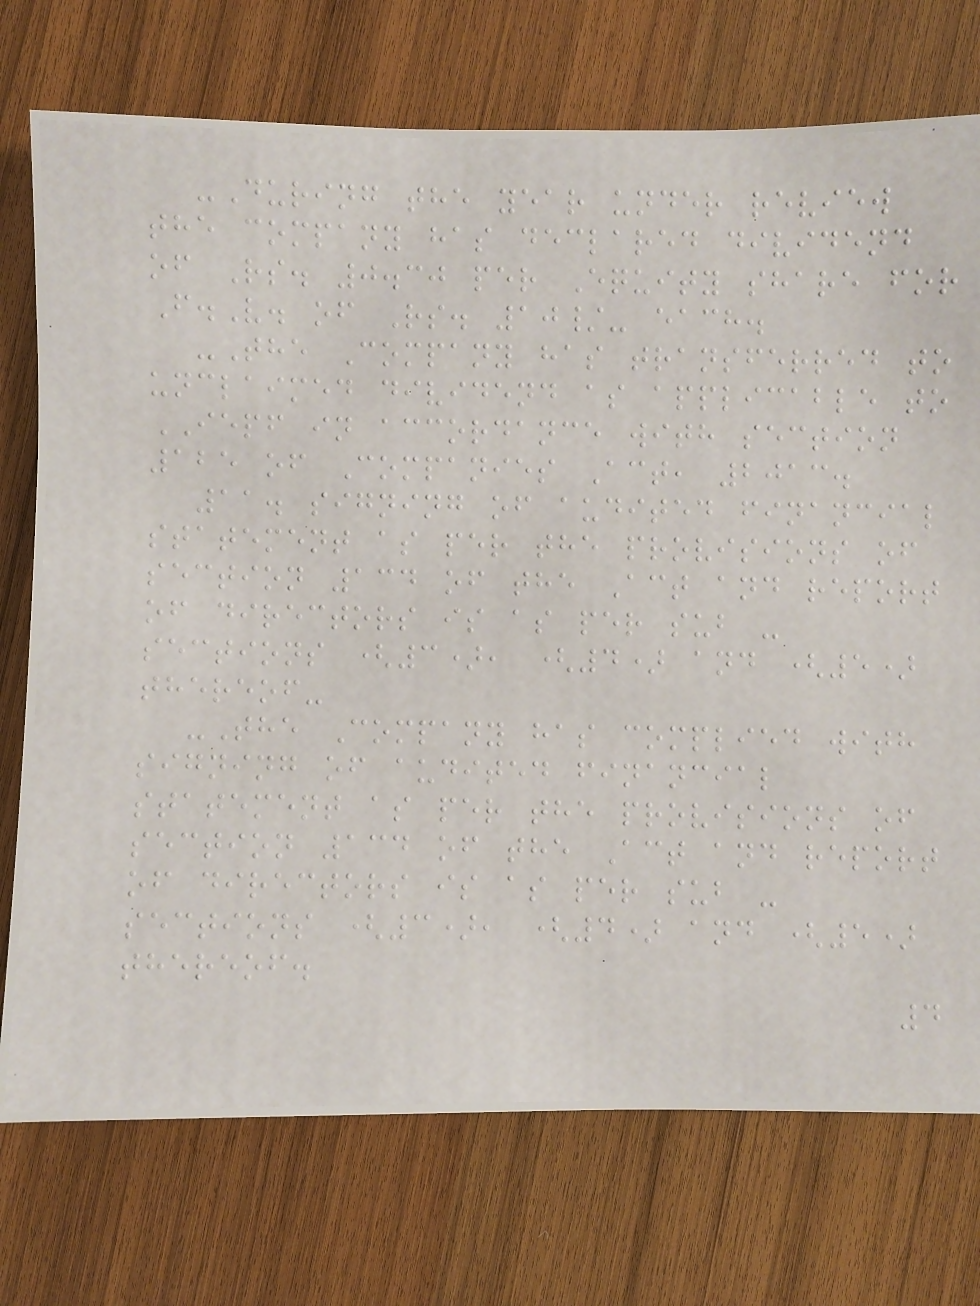-During the year under review
the company has declared dividend
of Rs. 0.30 per Equity share for
F.V. of Rs. 10/- each.
-The Company has transferred to
unclaimed dividend as applicable to
IEPF in accordance with section
125 of Companies Act, 2013.
11. signing of audited financial
statement as per the provisions of
section 134 of the Act and report
of directors is as per sub -
sections (3), (4) and (5)
thereof-
-The Company has complied with
signing of audited financial
statement as per the provisions of
section 134 of the Act and report
of directors is as per sub -
sections (3), (4) and (5)
thereof.
4
